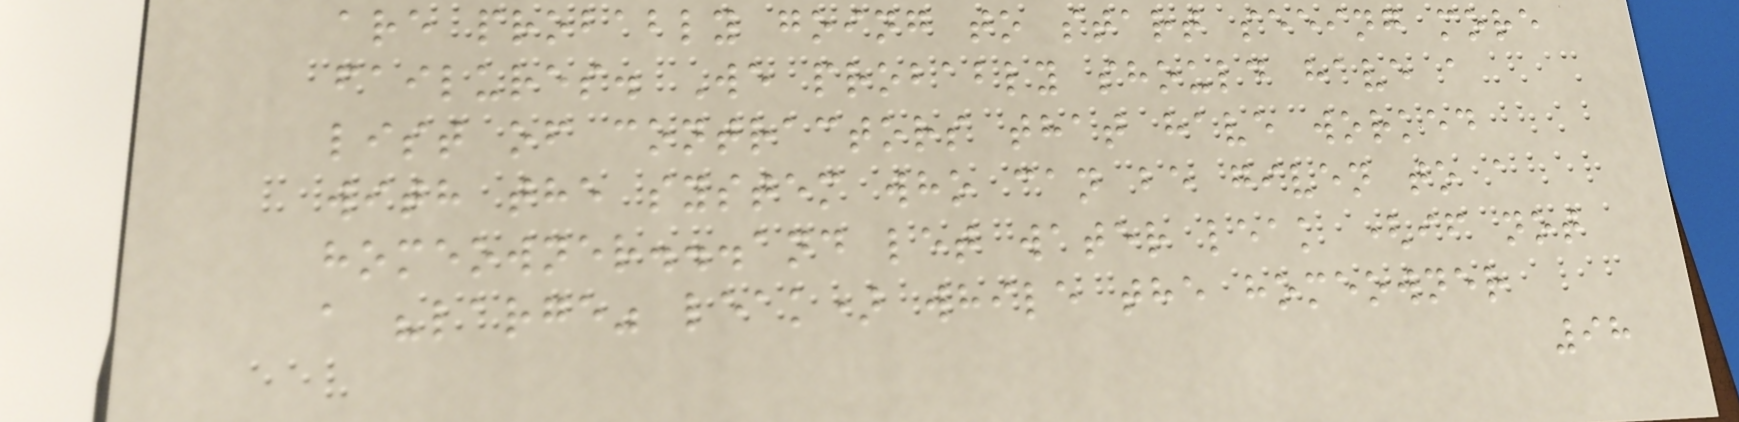are probably going to start seeing more
failures. We probably should have a
list of contractors that have worked
with the system who can be given to a
homeowner...and let water leak (if not
a "large" leak) while the homeowner
98
